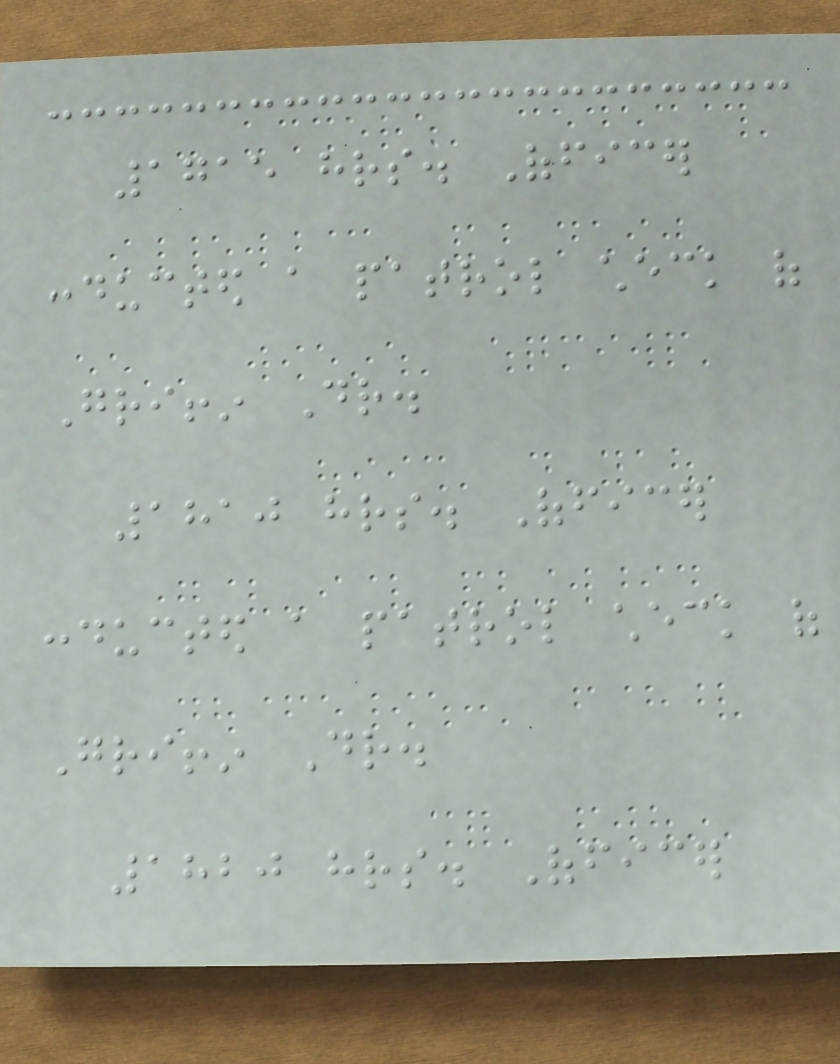1715 hrs. Officer
conducted a patrol check of
Griffin Dr.
1810 hrs. Officer
conducted a patrol check of
Griffin Dr.
1820 hrs. Officer
